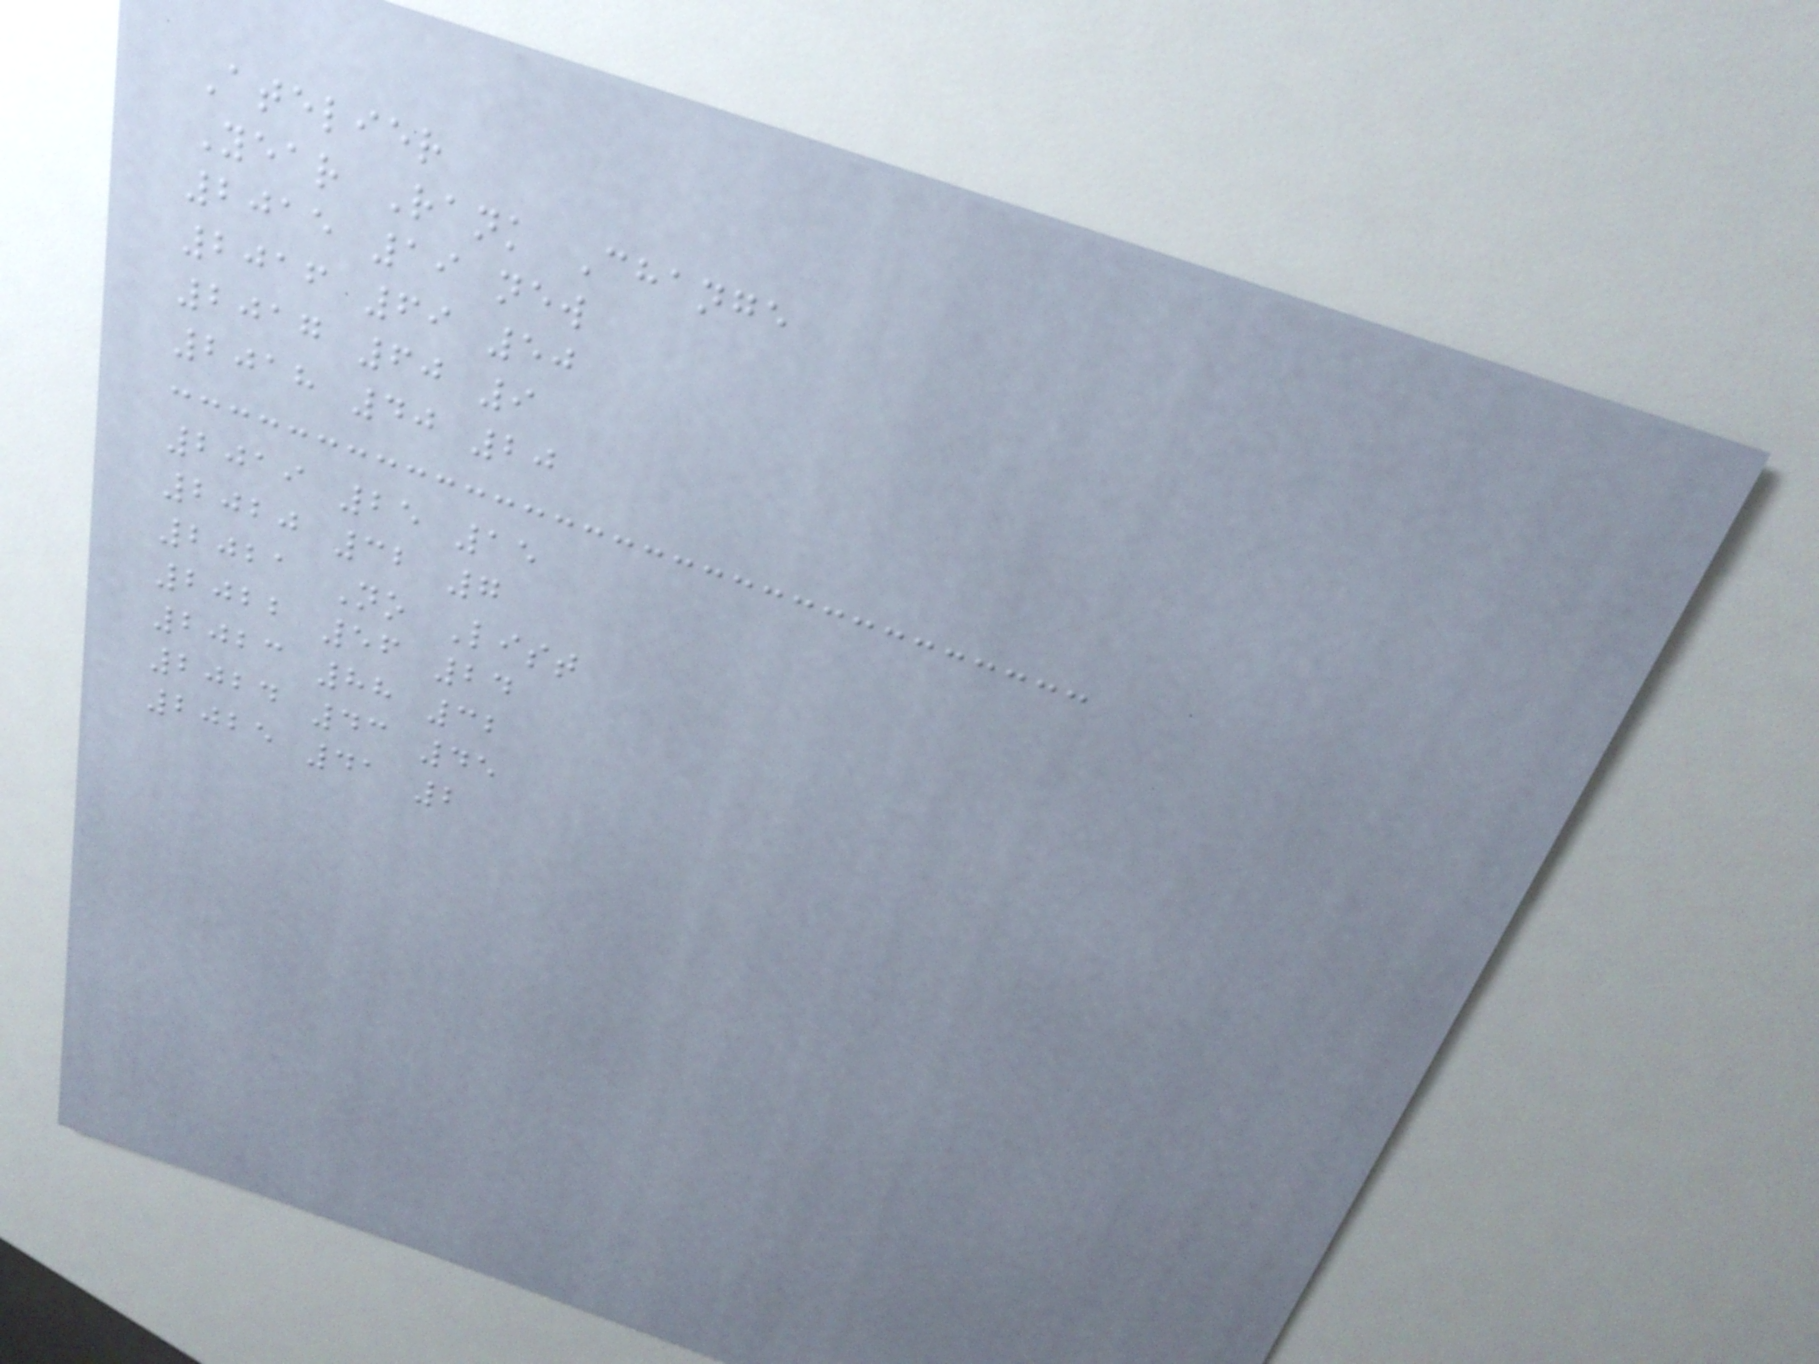Atelier
Year Rank Change
2015 19 new
2016 69 50
2017 60 9
2018 40 20
2019 25 15
2020 32 7
2021 No List
2022 56 24
2023 88 32
2024 43 45
2025 41 2
